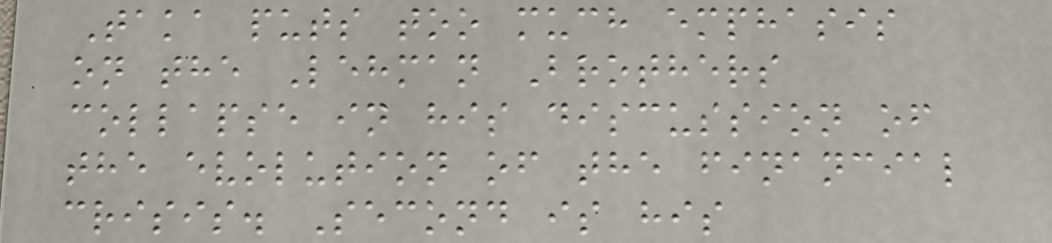Taka puts too much emphasis
on the Lehman Brothers
collapse in his discussion of
the evolution of the financial
crisis. Second is his
